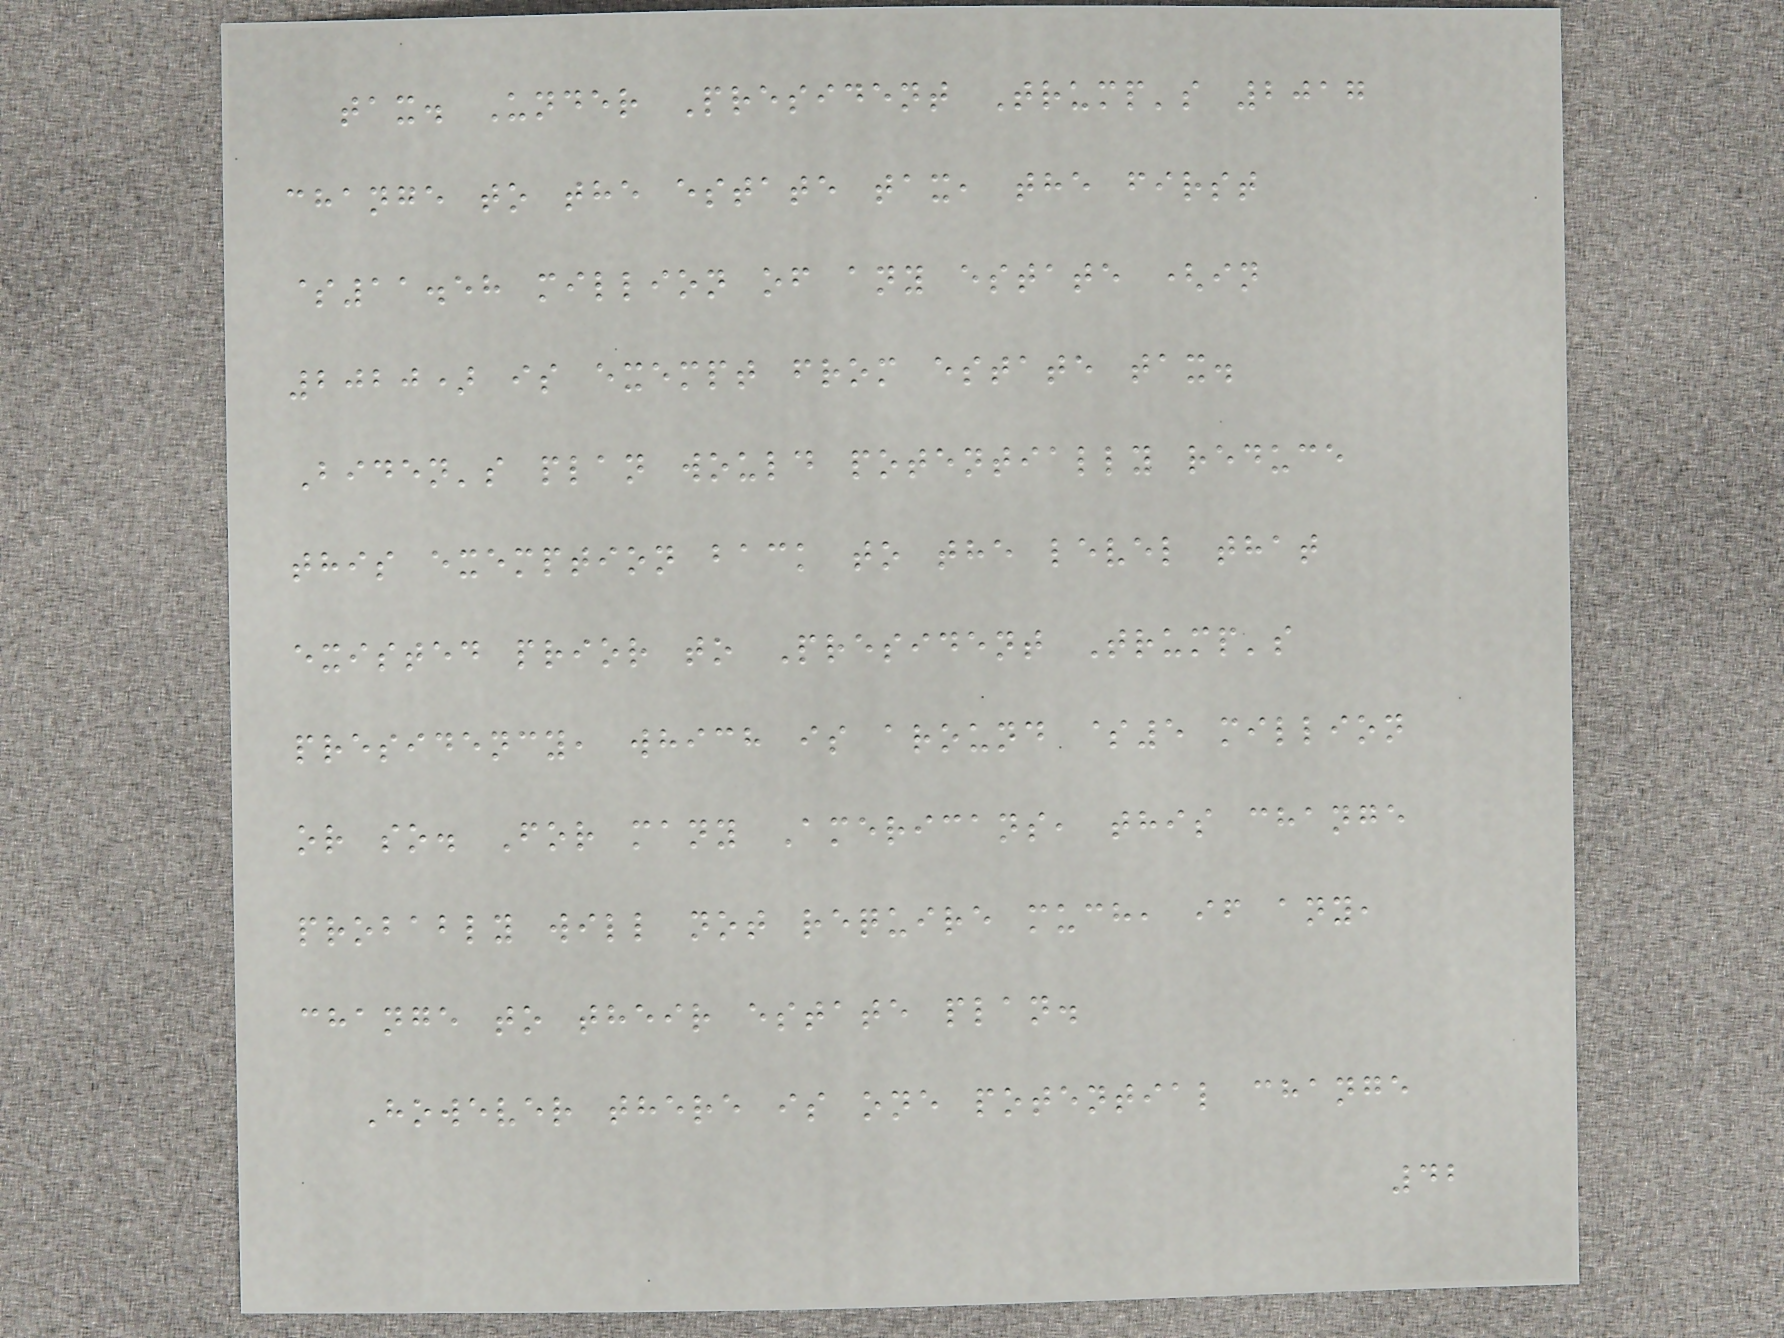tax. Under President Trump's 2017
change to the estate tax, the first
$11.58 million of any estate (in
2020) is exempt from estate tax.
Biden's plan would potentially reduce
this exemption back to the level that
existed prior to President Trump's
presidency, which is around $5 million
or so. For many Americans, this change
probably will not require much, if any,
change to their estate plan.
However there is one potential change
42
